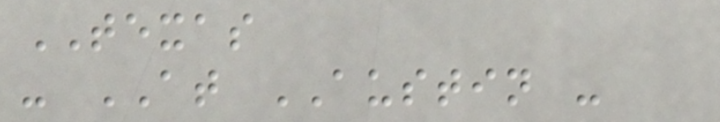TEXAS
- AT AUSTIN -
